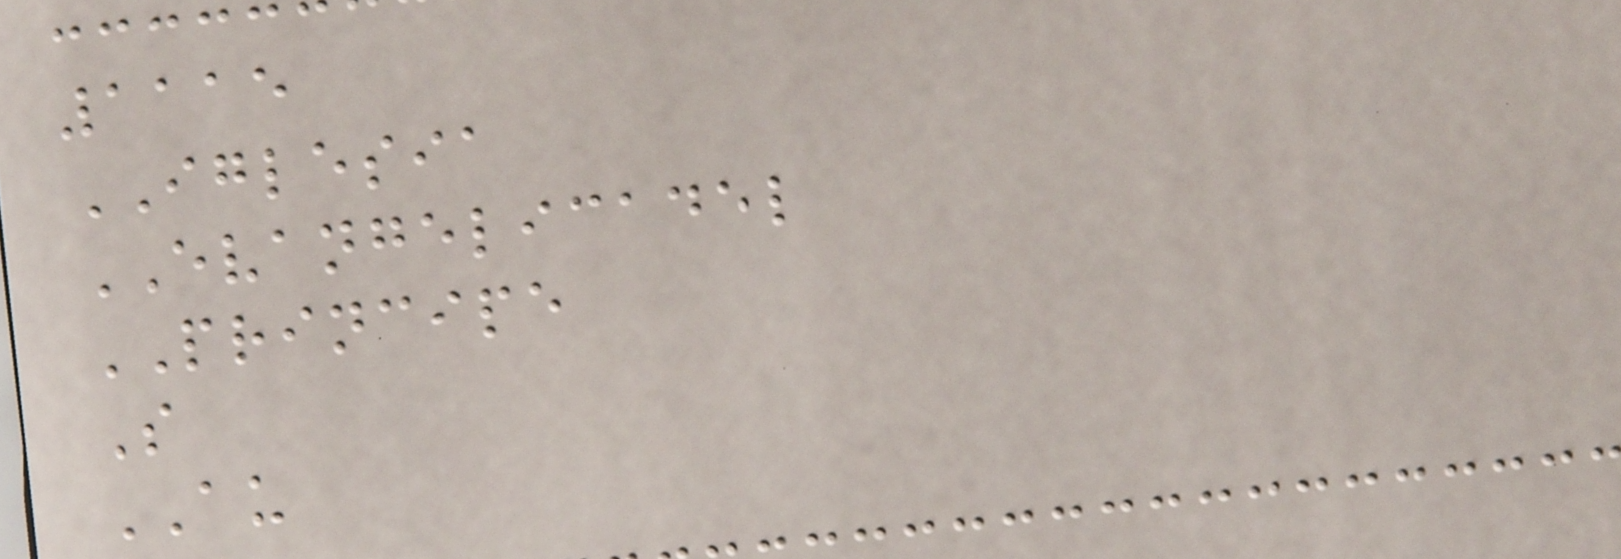1115
IGLESIA
EVANGELICADEL
PRINCIPE
S
AU
